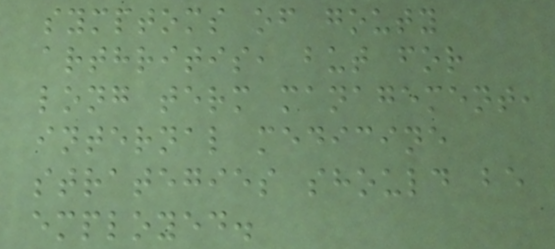symptoms of gouty
arthritis, but for
long term management,
internal medicine
strategies should be
employed.
